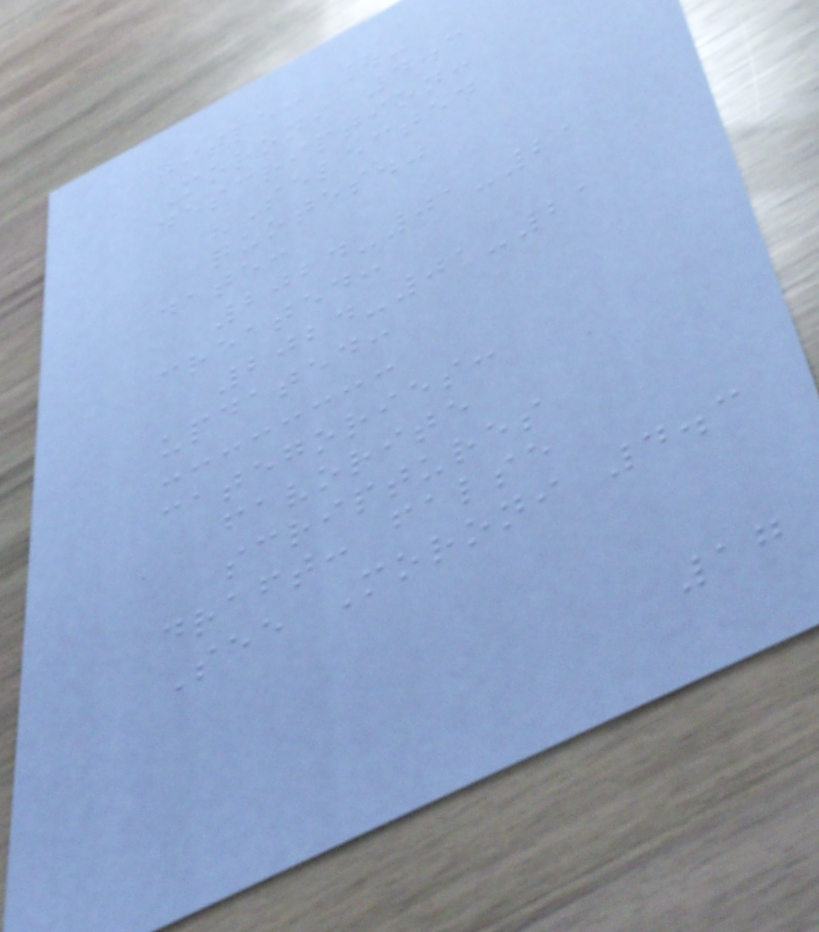title: |-
Moroni 4.3
description:
"Selected
quotes."
date:
2024-01-21
created:
2024-01-21
updated:
categories:
favorite
scriptures
draft: false
See Moroni 4.3
17
